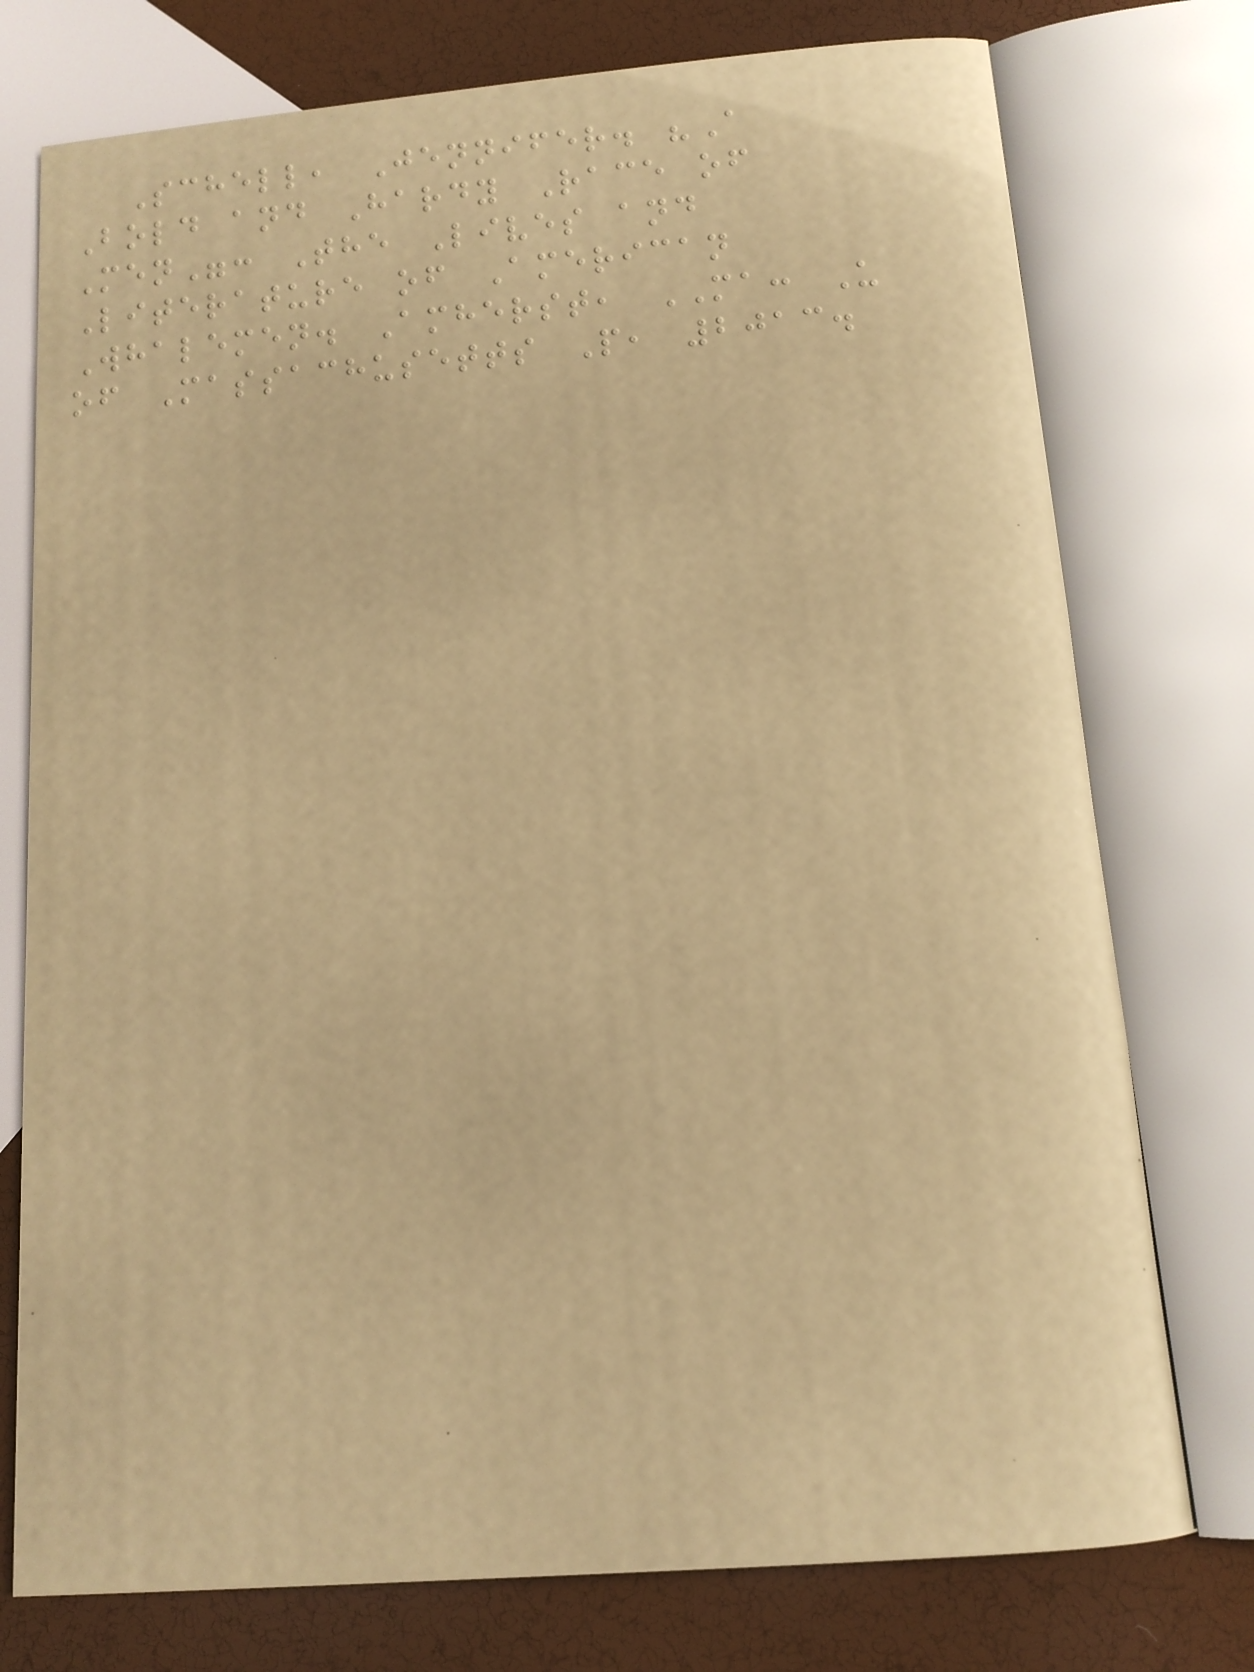Schell, Jennifer. "A
Bold and Hardy Race of
Men": The Lives and
Literature of American
Whalemen. Amherst, MA: U
of Massachusetts P, 2013.
